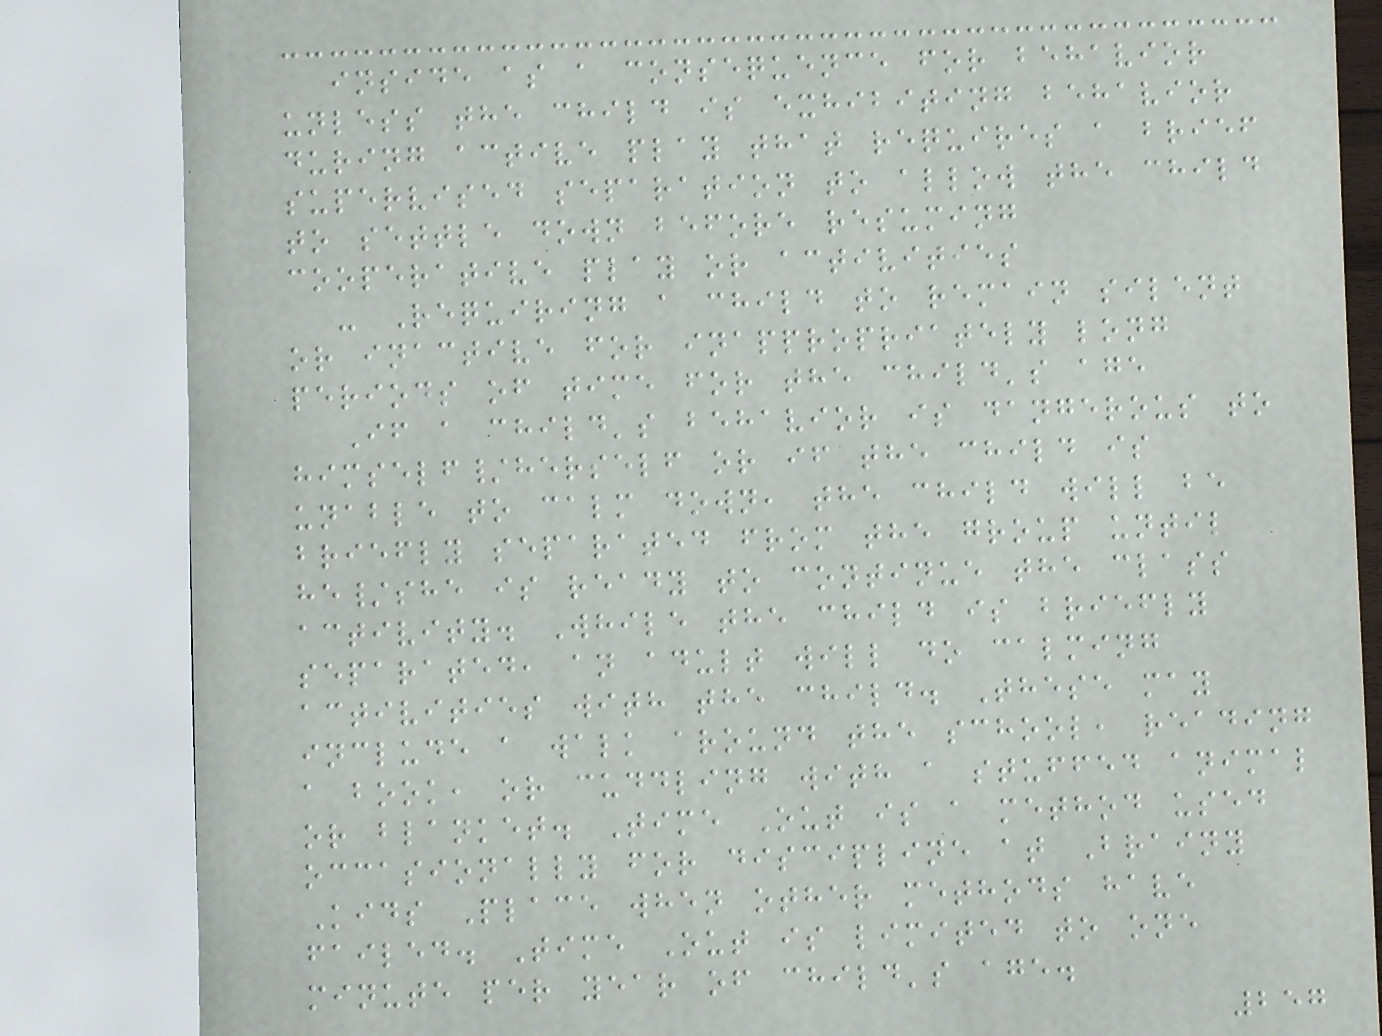inside as a consequence for behavior
unless the child is exhibiting behavior
during active play that requires a brief
supervised separation to allow the child
to settle down before resuming
cooperative play or activities
- Requiring a child to remain silent
or inactive for inappropriately long
periods of time for the child's age
If a child's behavior is dangerous to
himself/herself or if the child is
unable to calm down, the child will be
briefly separated from the group until
he/she is ready to continue the class
activity. While the child is briefly
separated, an adult will do calming
activities with the child. These may
include a walk around the school, reading
a book, or cuddling with a stuffed animal
or blanket. Time Out is a method used
occasionally for discipline at Brainy
Kids Place when other methods have
failed. Time Out is limited to one
minute per year of child's age.
257
